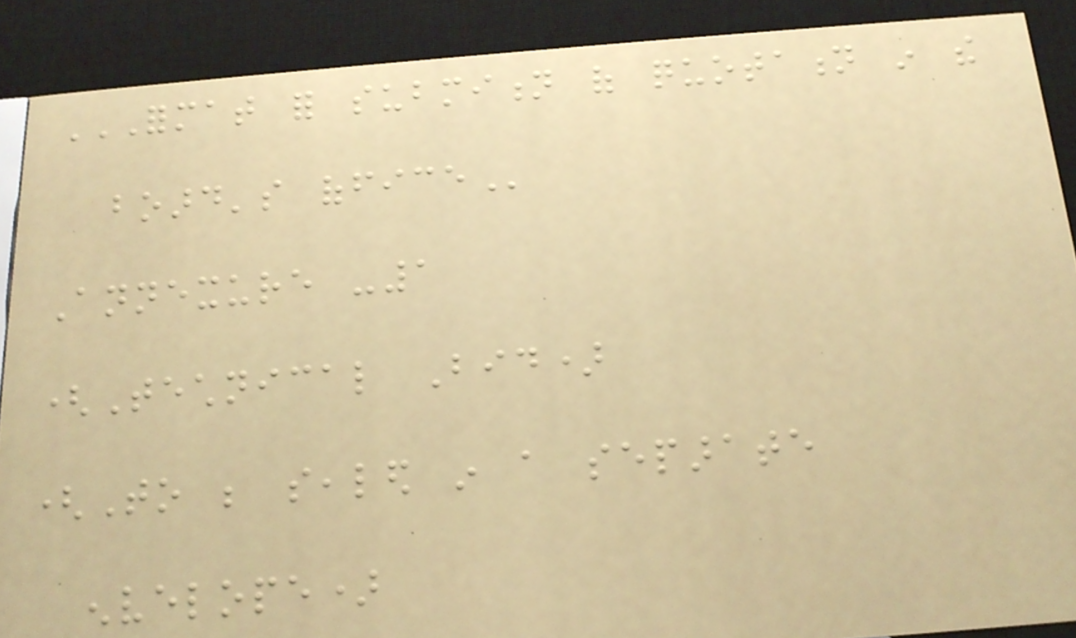FORMAT FOR SUBMITION OF QUOTATION IN THE
BOARD'S OFFICE
Annexure -1
(Technical Bid)
(To be sealed in a separate
envelope)
